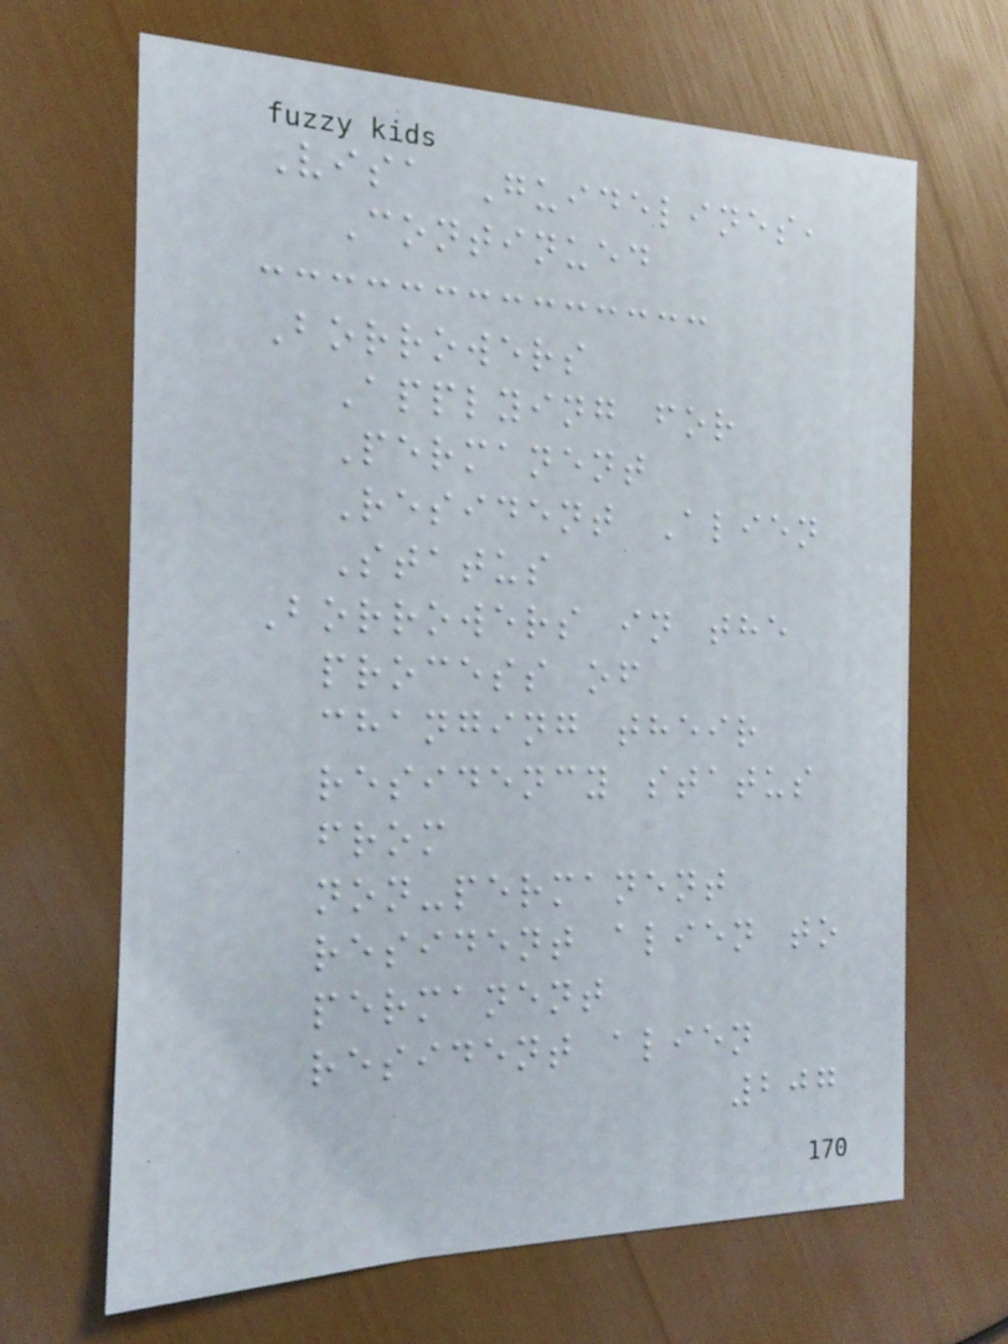Visa Guidelines,
Continued
Borrowers
Applying for
Permanent
Resident Alien
Status
Borrowers in the
process of
changing their
residency status
from
non-permanent
resident alien to
permanent
resident alien
207
